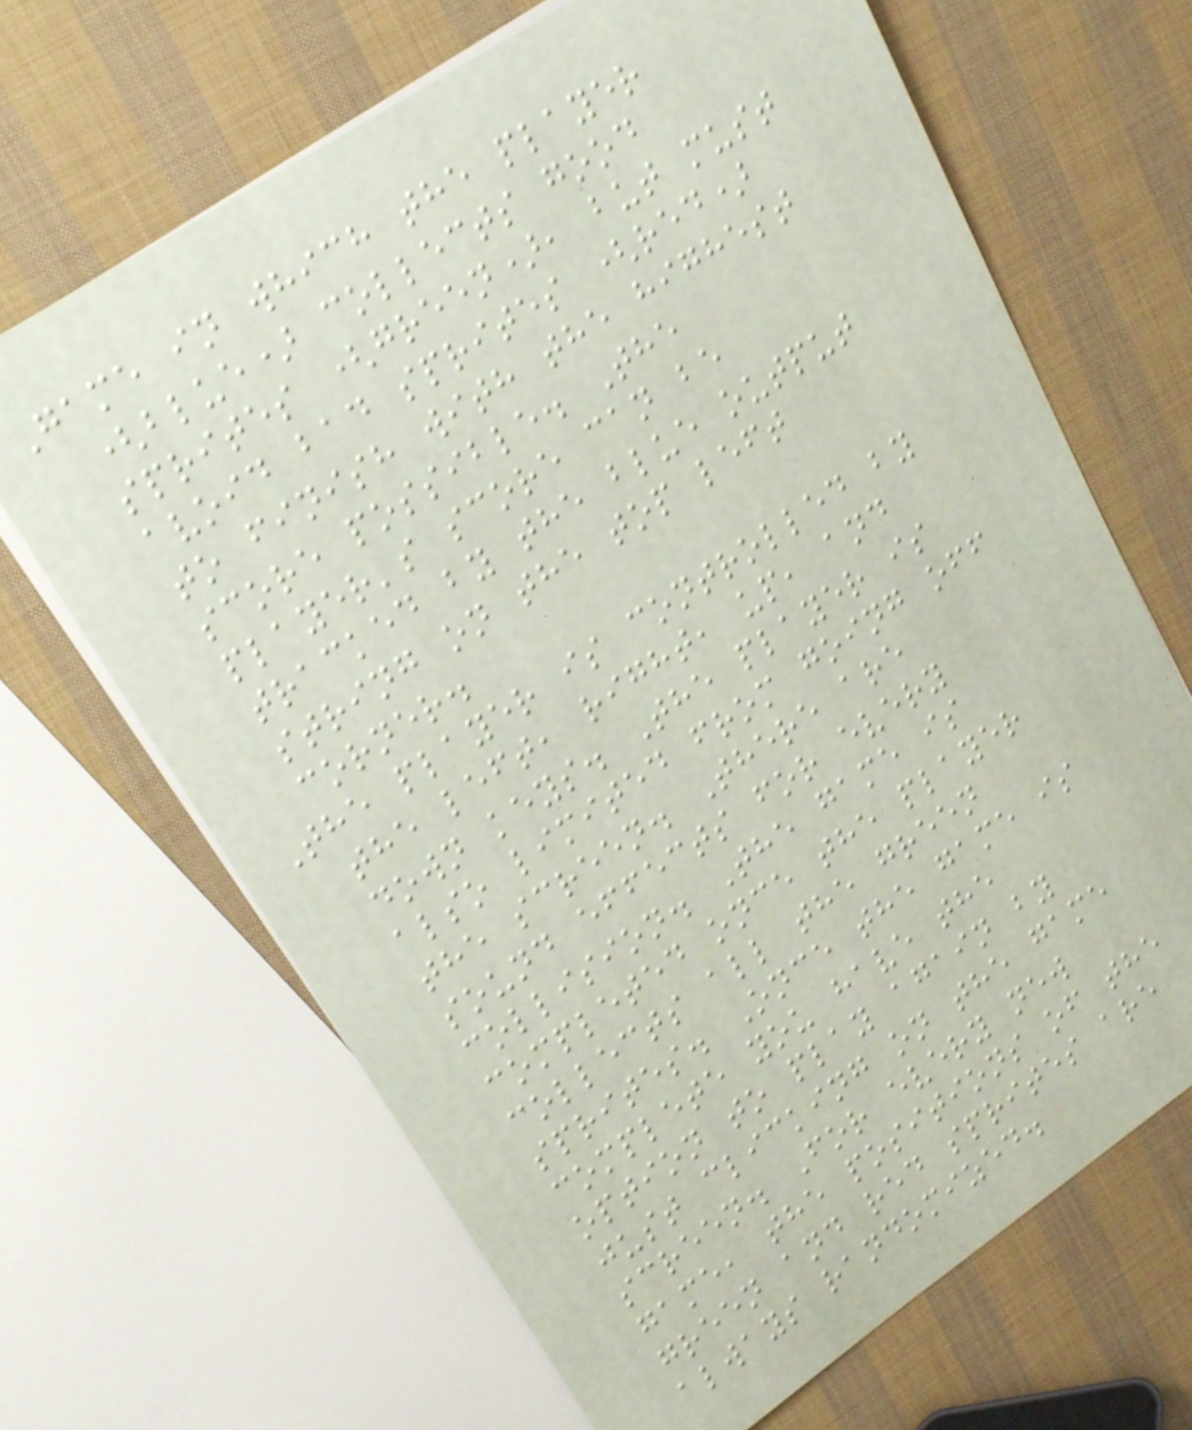Game in which the player
(blue) collects good
sprites (green), but must
avoid bad sprites (red)
to finish with the highest
score possible. The
player's score can be
tracked by the blue output
string on the top left
corner.
The player is controlled by
the left, right, up, and
down keys. The player is
also limited from going off
the screen. There are
sound effects for every
collision. The game is
completed once the player
collects all the green
sprites. Once the game is
complete you have the
option to play again by
just clicking on the game
screen. For every new
game, the positions of the
green and red sprites are
always randomized.
